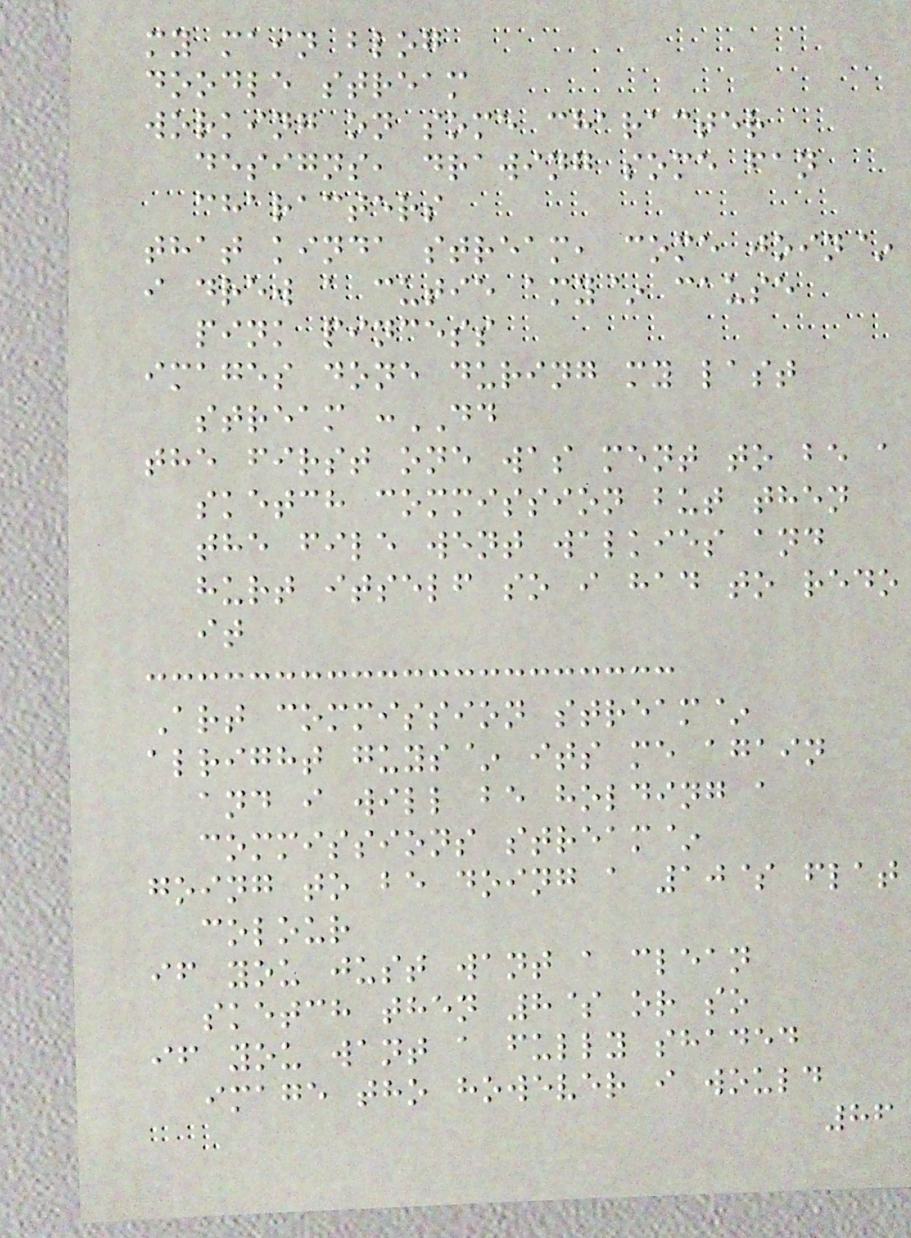my main blog
doodle stream
working on some character
designs, drawing some fan
characters
that kinda stream, come join~
i drew a cutie amy~ cause
pink pincess
images done during my last
stream :DD
the first one was ment to be a
sketch commission but then
the file went walkies and
hurt itself so i had to redo
it
Art commission stream~
alright guys~ its me again
and i will be holding a
commissions stream~
going to be doing a 10$ flat
colour
if you just want a clean
sketch then 8$ or so
if you want a fully shaded
image tho however i would
86
